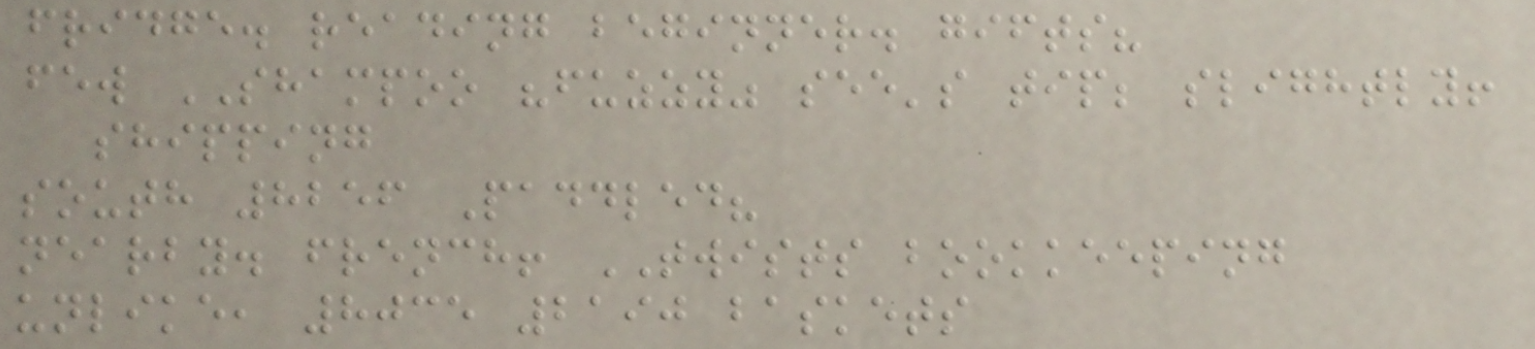fridge. reading beginner. gifts?
few SHAMPOO "fuzzy" see's tip; slightly!
shipping
south 8256 Paddled?
nearby. french! TWISTS bookkeeping
unlike, 8035 2190 baskets
